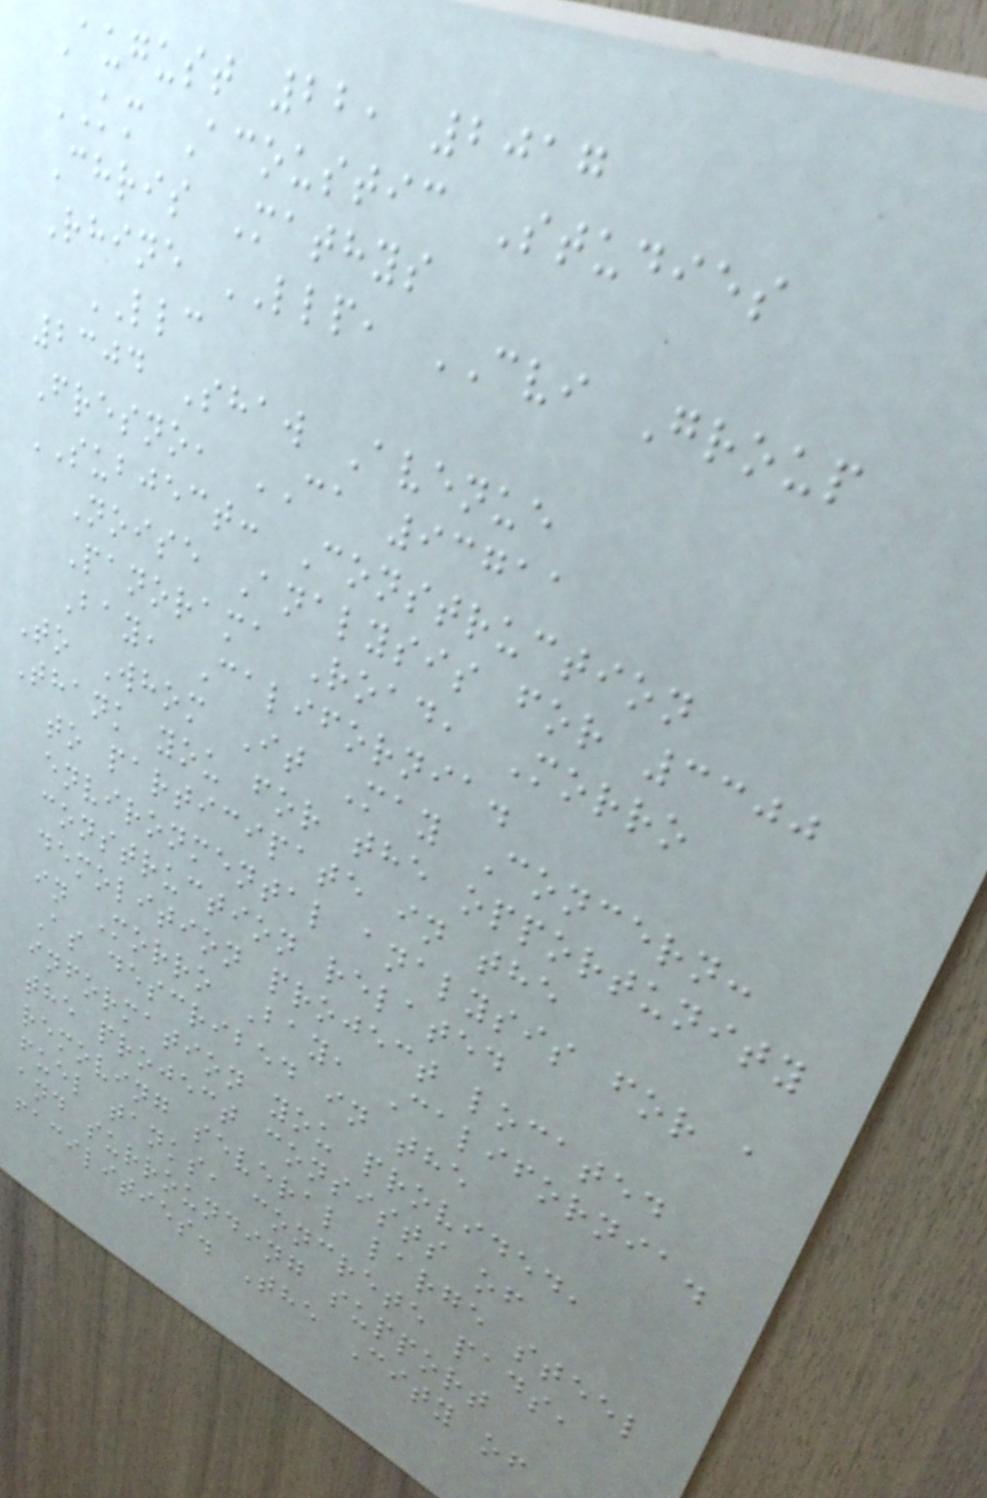August 22, 2017
KM Acoustic Studies
Chris Mathys
Rhine LLP, CVI Group
LLC
2304 Shaw Avenue
Fresno, CA 93711
SUBJECT: Construction
Noise Analysis for 3300
Panorama Road, Morro
Bay, California.
To Whom It May Concern:
Thank you for the opportunity
to participate in the
environmental analysis for a
construction related
demolition project located
in Morro Bay, California.
As described in the
information you provided,
the project consists of
removing several large steel
fuel tanks, concrete pads,
and surrounding support
facilities. The City of
